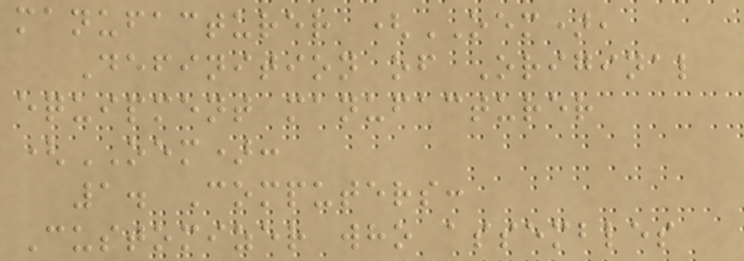manufacturer (OEM),
Definition of Original
equipment manufacturer
(OEM):
1. Computers:
Customizer who assembles
